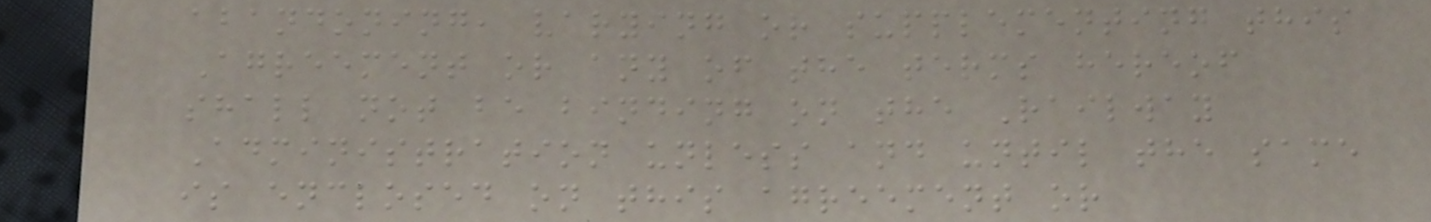abandoning, varying or supplementing this
Agreement or any of the terms hereof
shall not be binding on the Railway
Administration unless and until the same
is enclosed on this agreement or
